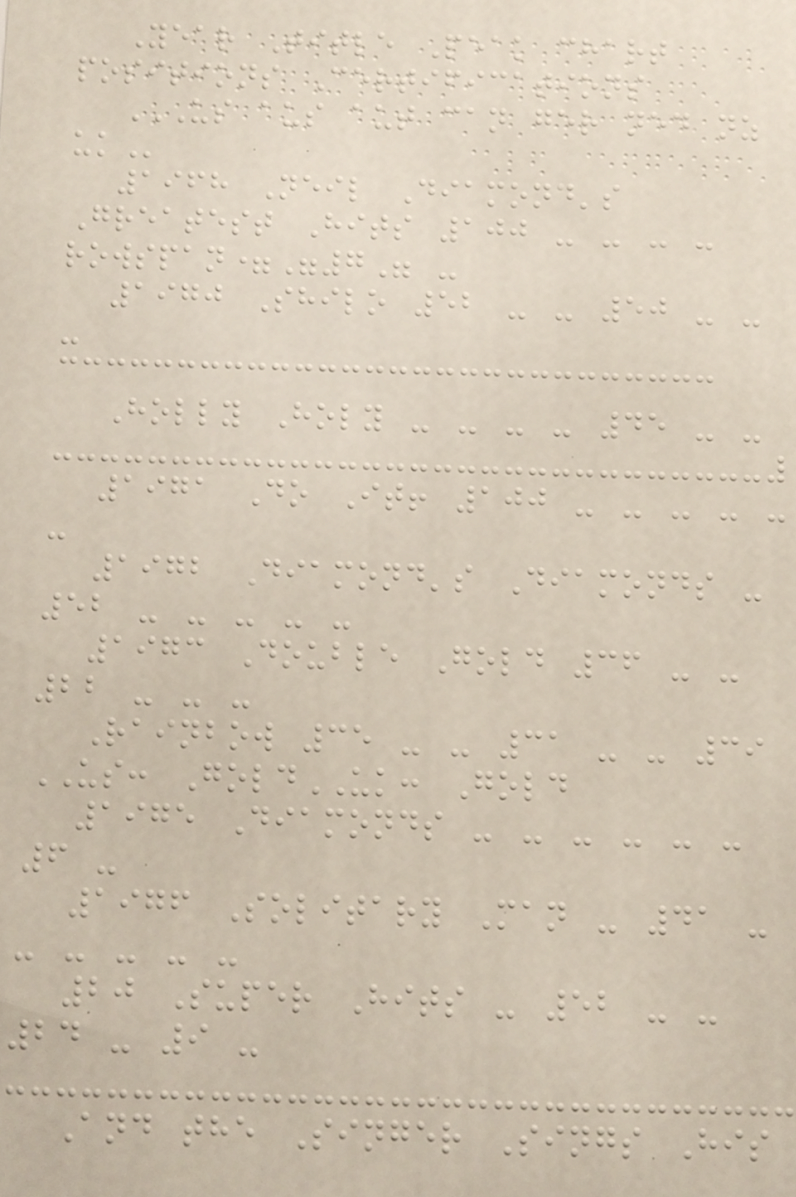Year Title Peak chart
positions Certifications
US AUS AUT CAN GER NED NZ
UK
1968 Neil Diamond's
Greatest Hits 100 - - - -
rowspan="7" -
1970 Shilo 52 - - 50 - -
-
Holly Holy - - - - 45 - -
1971 Do It! 100 - - - - -
-
1972 Diamond's Diamonds -
52 - - - - -
1973 Double Gold 36 - -
22 - - -
Rainbow 35 - - 31 - - 39
US: GoldUK: Gold
1975 Diamonds - - - - - -
6 -
1976 Solitary Man - 41 -
- - - - -
20 Super Hits - 52 - -
24 - 9 -
And the Singer Sings His
